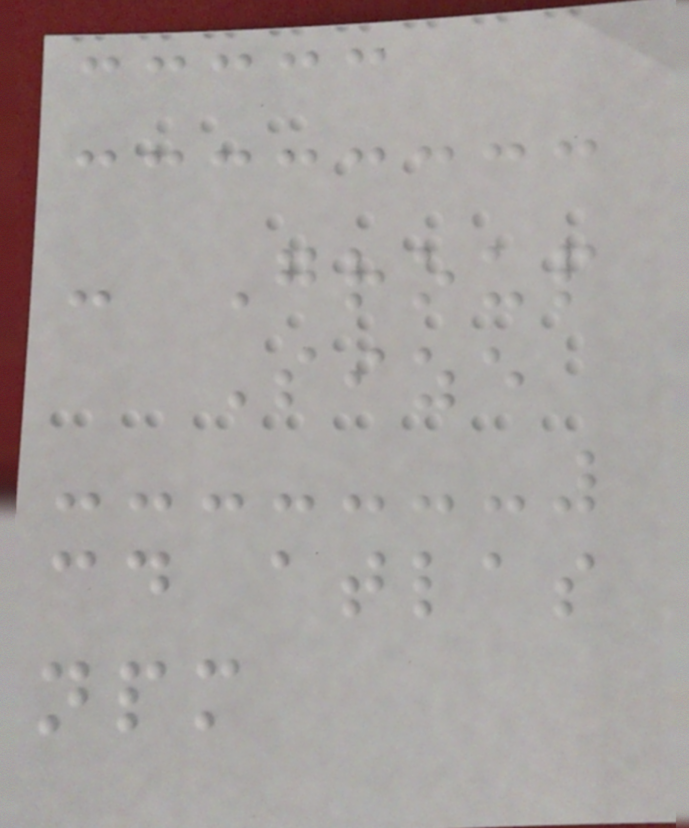- Group
Size
cd atlas
npm
